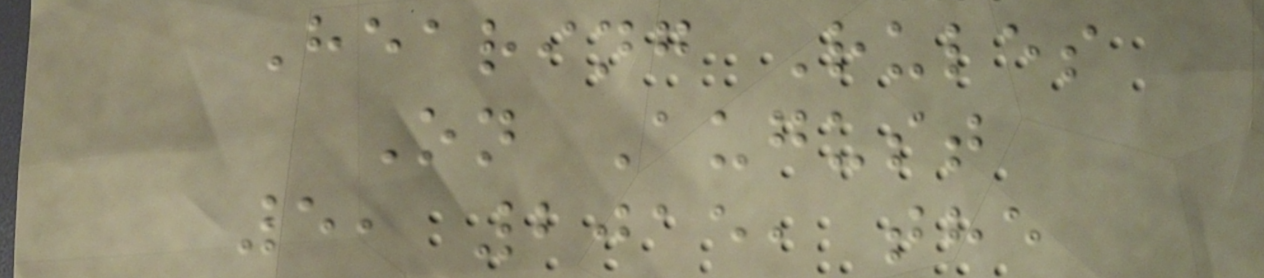Hearing Rules
On August
5, 2015, the
